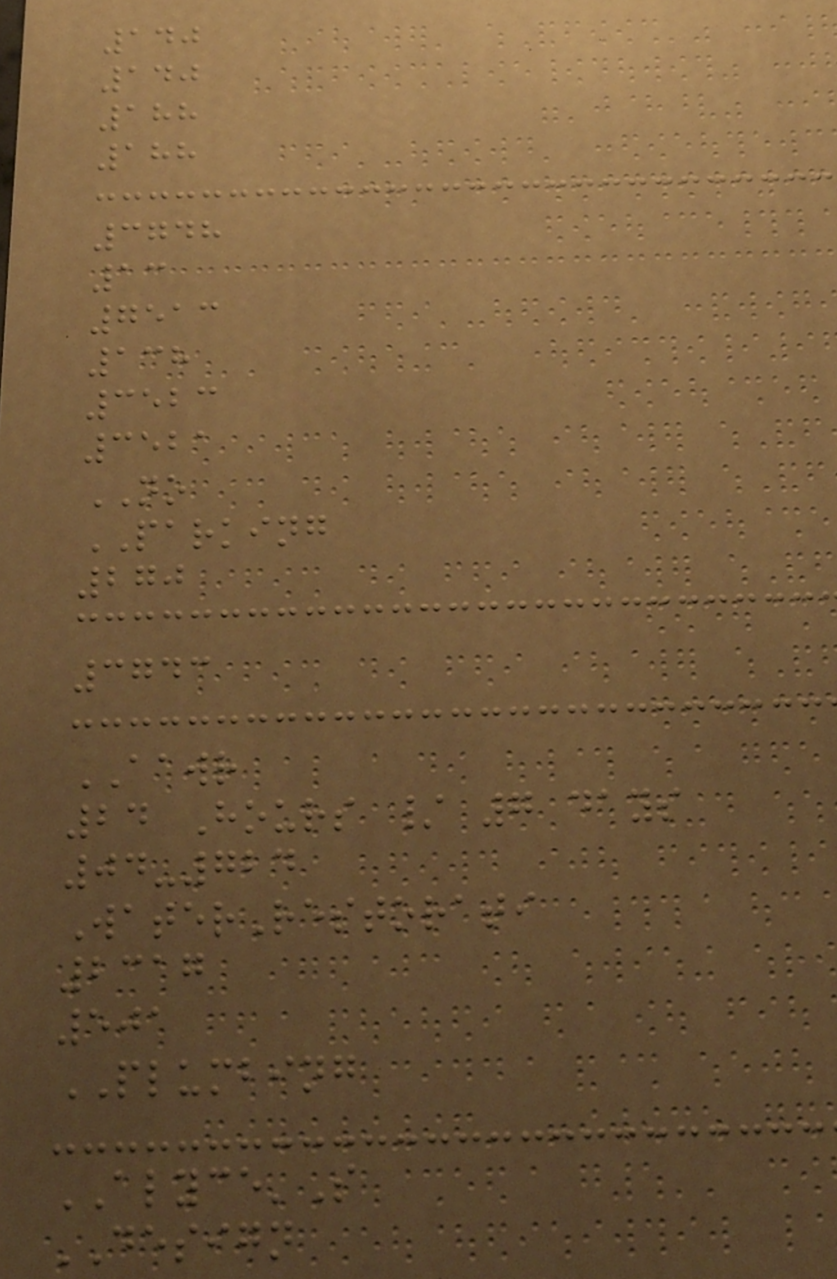140
140
188
188
3748
13
7513
138
3523
3521
NO
PARKING
270
3743
AAWR
24 Hours / 7 days
04-724
WaterRestorati
2317
501
PLUMBING
ALYCE'S
DESIGN
